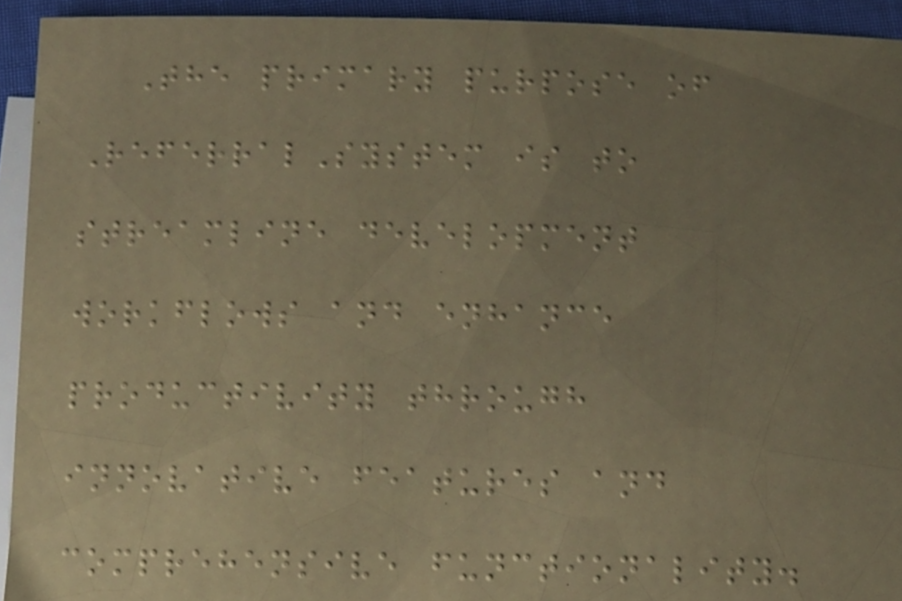The primary purpose of
ReferralSystem is to
streamline development
workflows and enhance
productivity through
innovative features and
comprehensive functionality.
